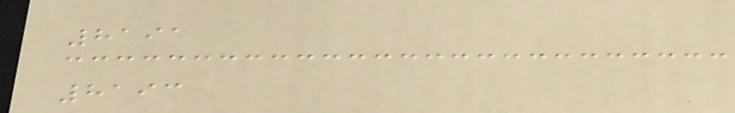8191
8193
